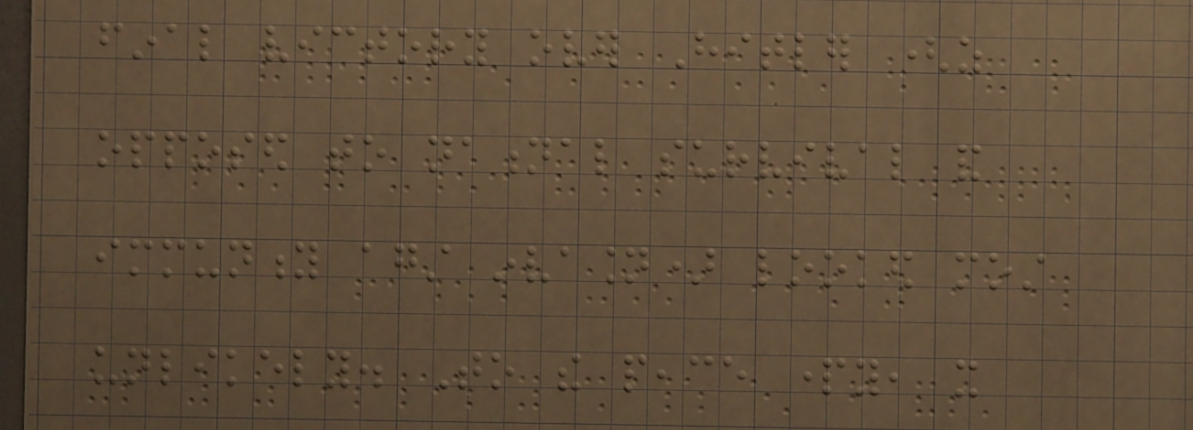final victory over Hitler (as
opposed to national survival and
immunity against invasion) looked most
unlikely. To the peace party, it
